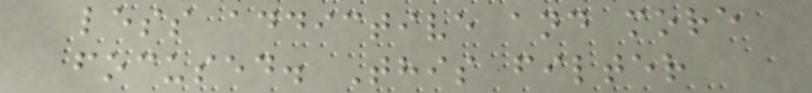less addictive and more
focused. This filter
